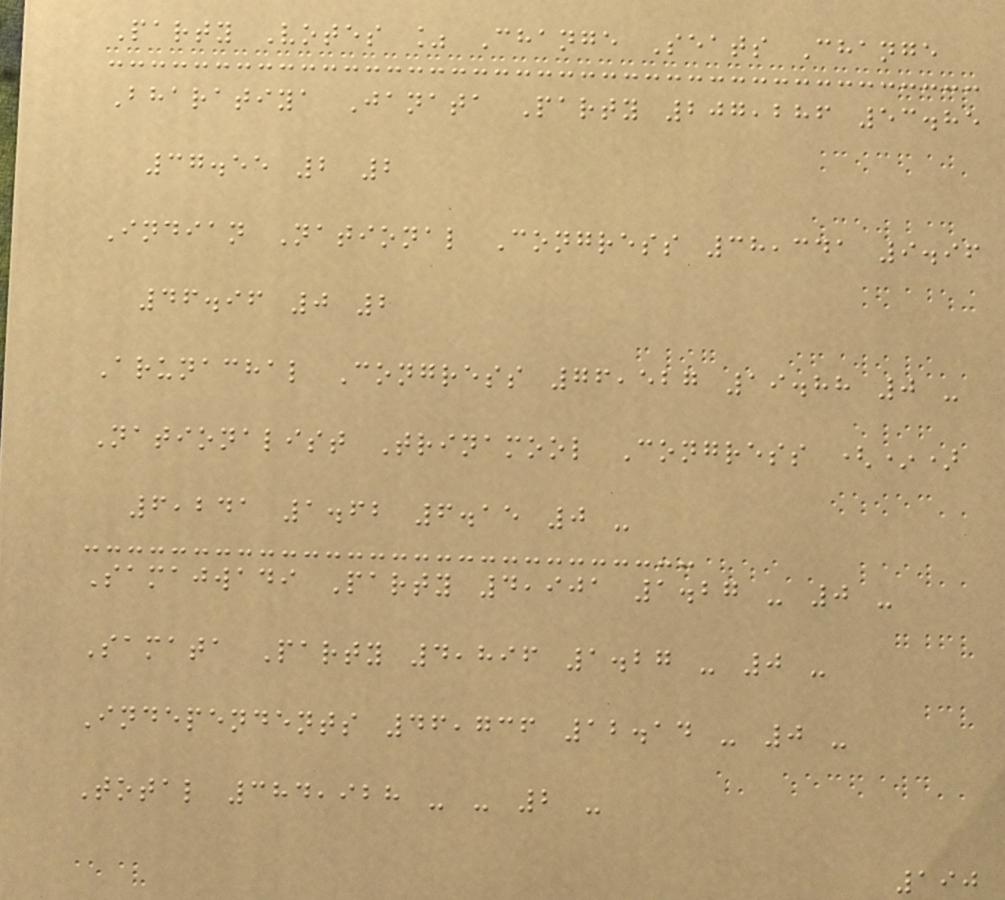Party Votes % Change Seats Change
Bharatiya Janata Party 207,286 53.85
37.55 2 2
Indian National Congress 38,341 9.96
46.96 0 2
Arunachal Congress 76,527 19.88 0 -
Nationalist Trinamool Congress (*)
6,241 1.62 6.15 0 -
Samajwadi Party 4,901 1.27 - 0 -
Samata Party 4,896 1.27 - 0 -
Independents 46,736 12.14 - 0 -
Total 384,928 - - 2 -
190
